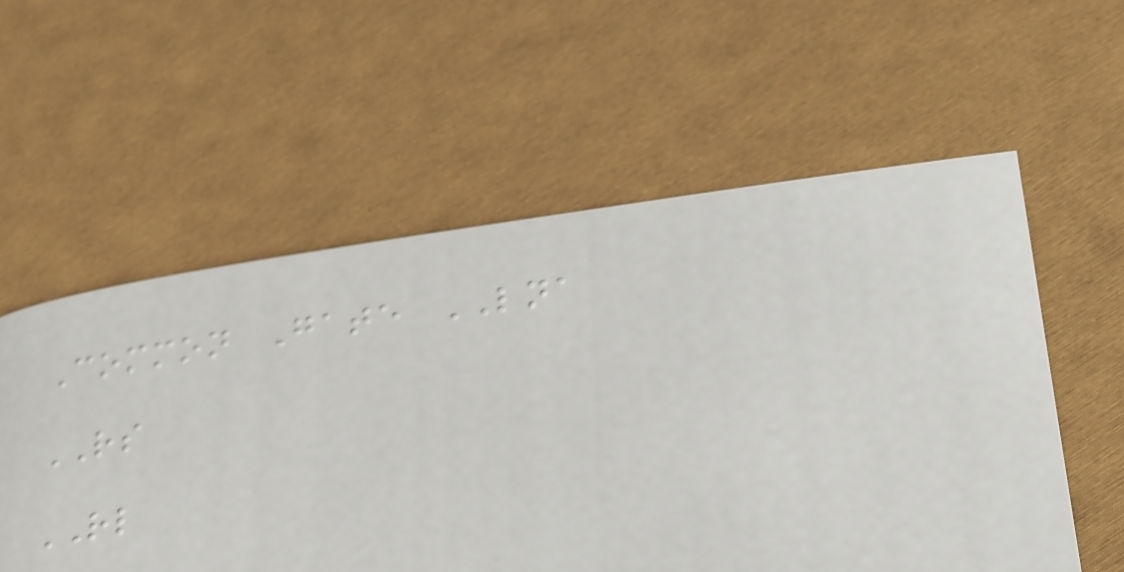Common Gate LNA
RS
RL
